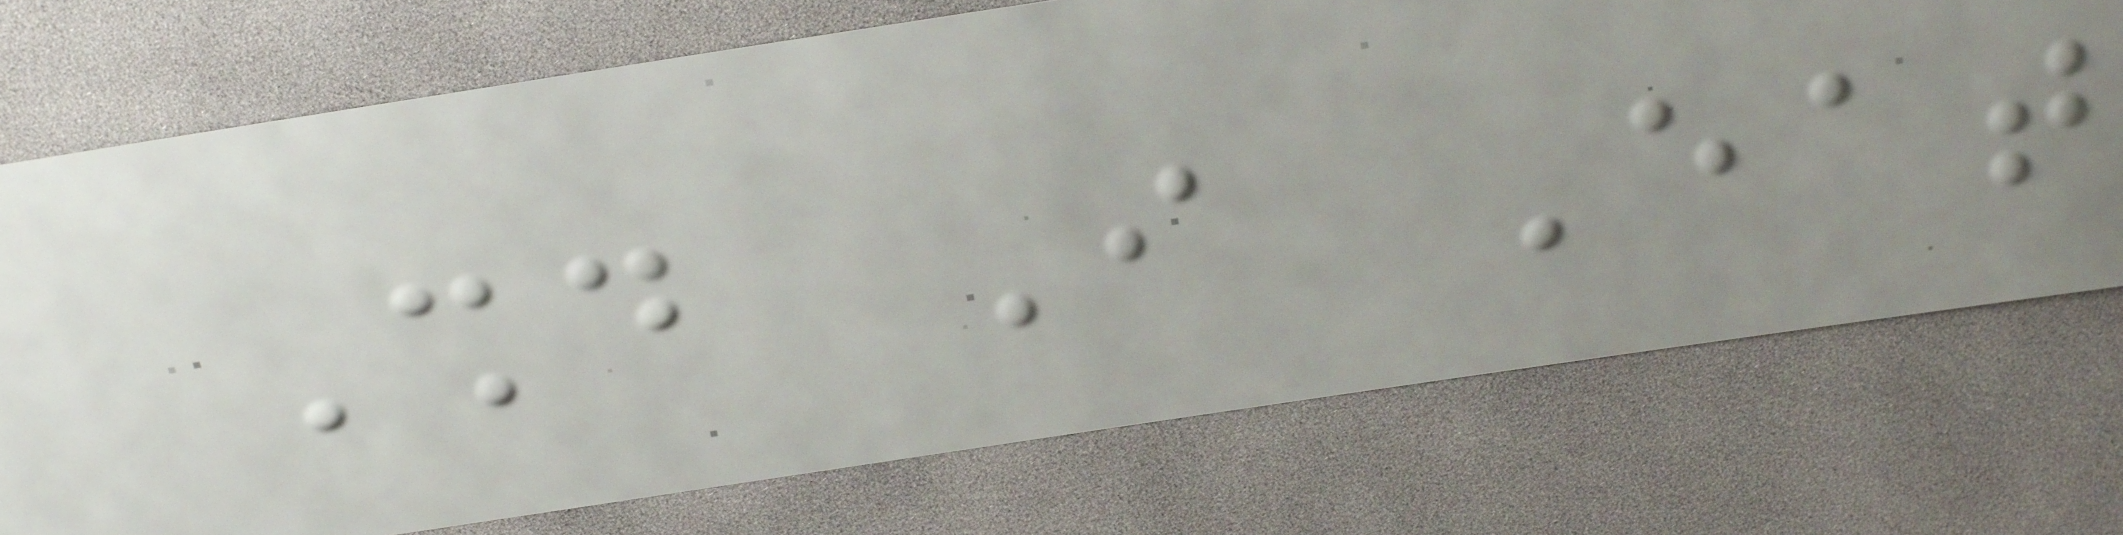Should I Eat
